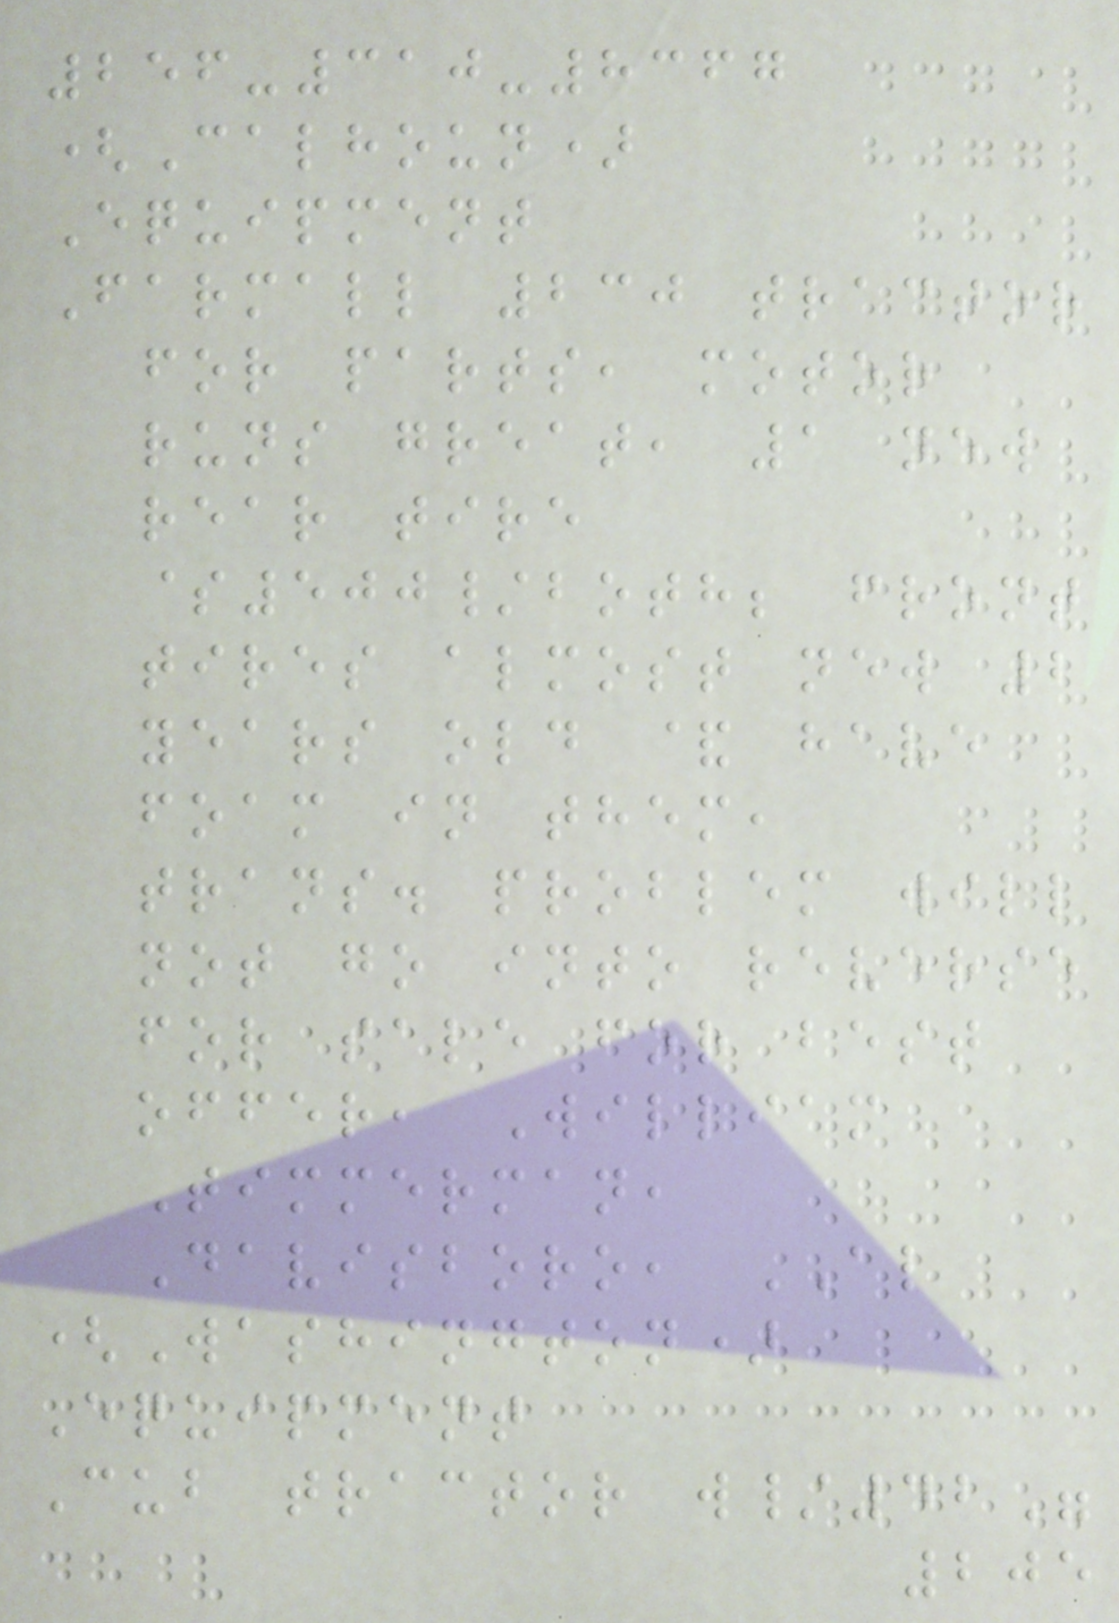256-310-8367
(Calhoun)
Equipment
Farmall 230 tractor
for parts, motor
runs great, 1 new
rear tire
$500/both; front
tires almost new 2
years old & have
foam in them,
trans. problem will
not go into reverse
for sale for best
offer, William
Timmerman,
Davisboro, AL
(Washington)
Equipment
Cub tractor w/42"
205
